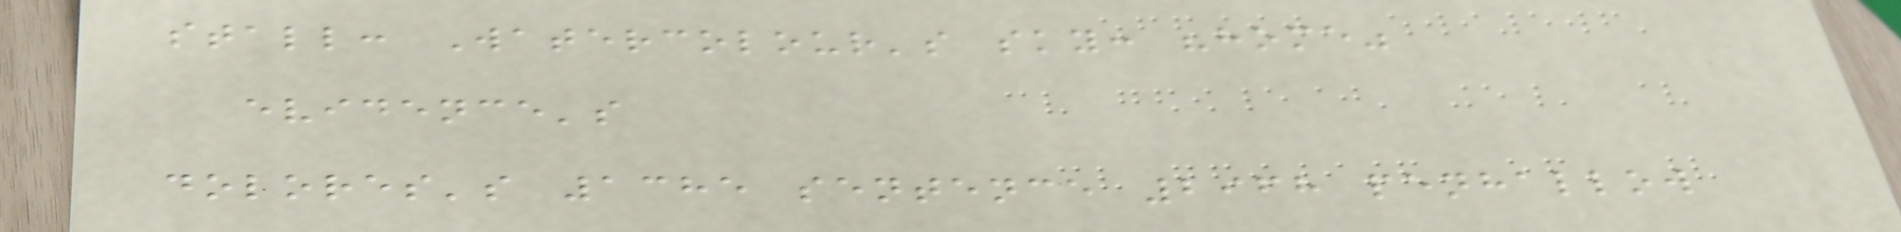stall: Watercolour's sky: "home"
evidence's
dolores's 1385 sentence 2968 penhallow
